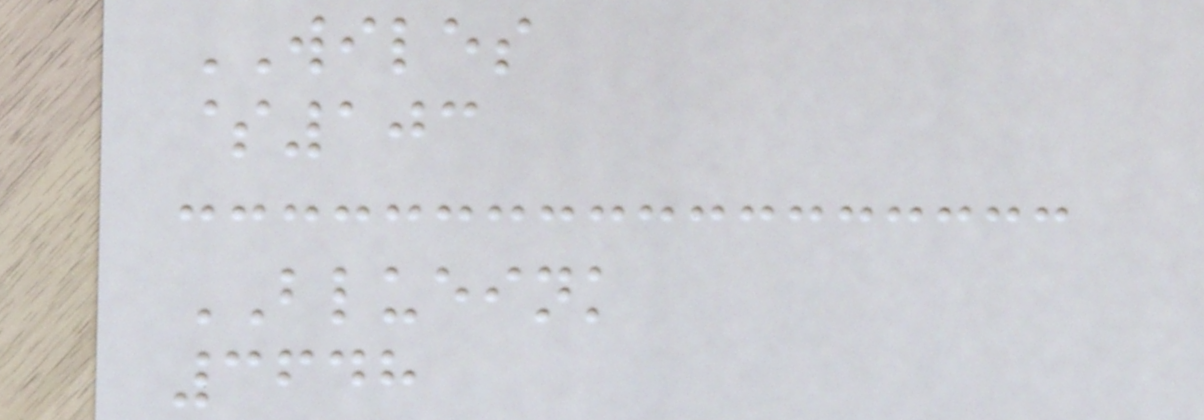WILES
$103
BLUEINK
3648
